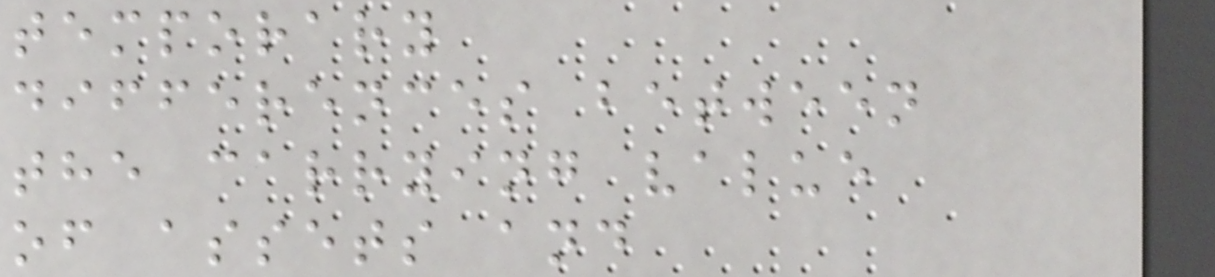temporary
differences between
the carrying value
of assets and
